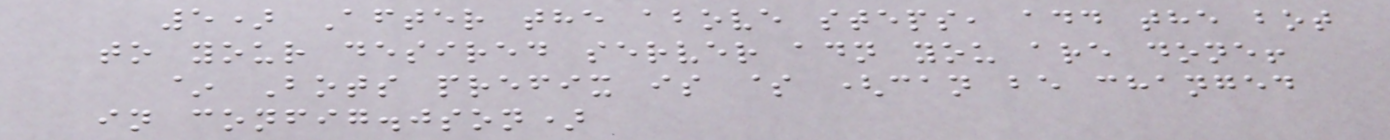5) After the above steps, add the bot
to your desired server adn you are done!
~ Bots prefix is $ (can be changed
in config.json)
